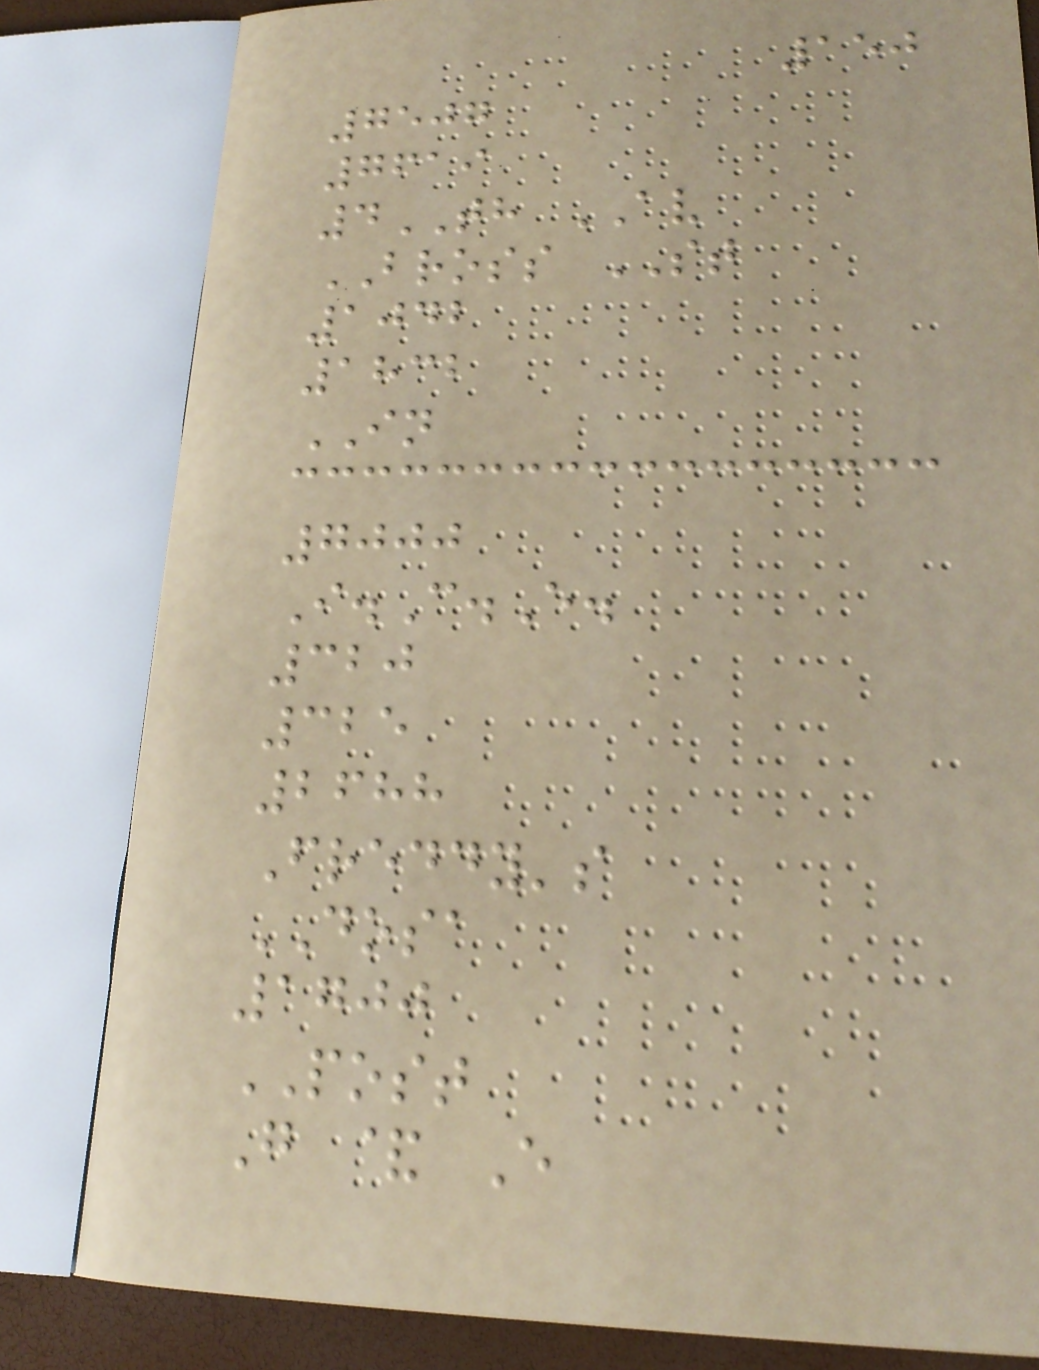150
7507
7619
4TH AV
BROSS ST
1042
1832
IN
7000
I.C.E.
320
325
2688
Freddy's
DOSA
1700
POST
G & E
